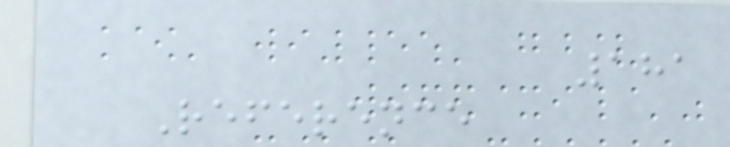181
Reference
